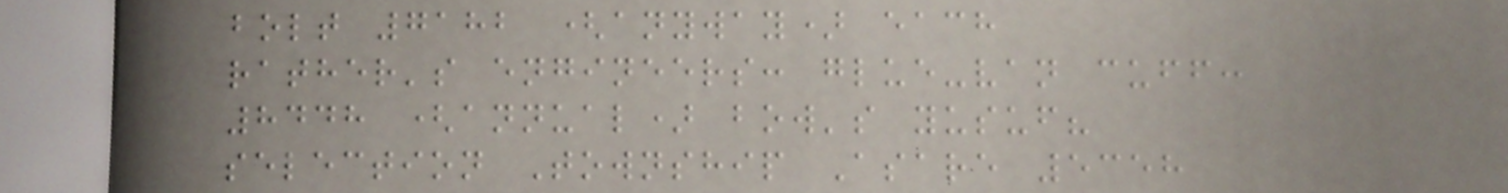bolt 7182 (anyway) each
rather's engineers: glue-van cuff:
8448 (annual) bow's yusuf?
selection Township Asare 5358
